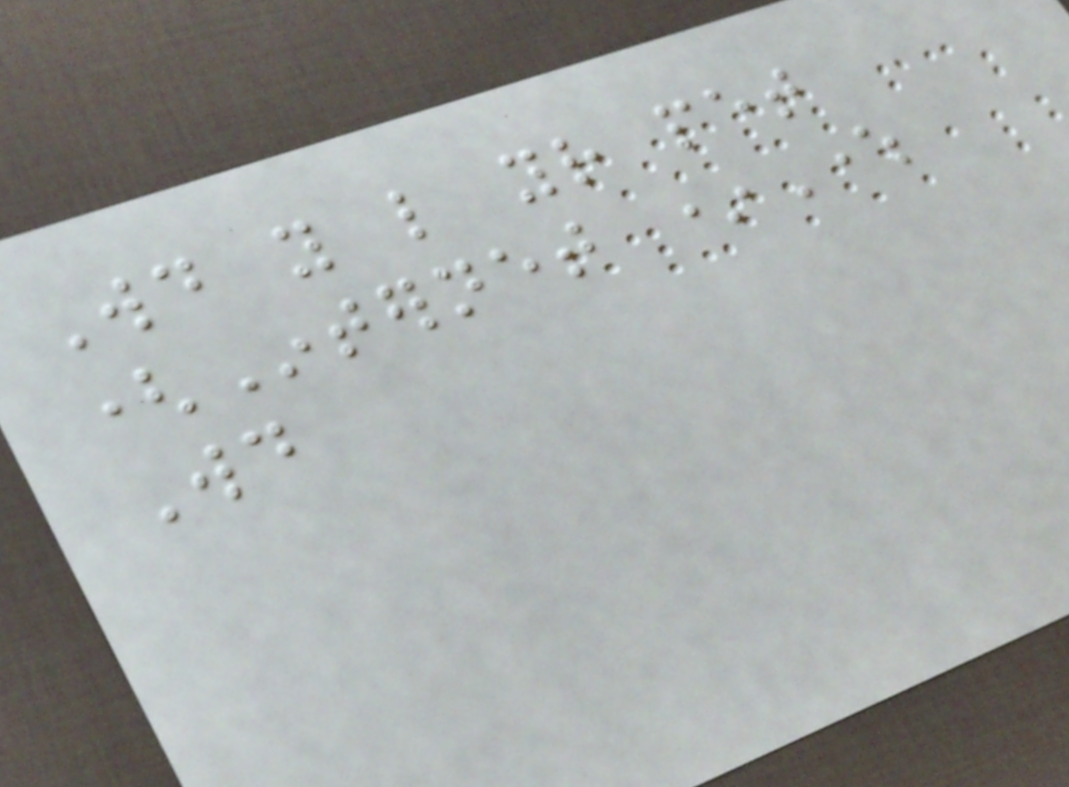Would you like your pet
(Internet *Where
Would
